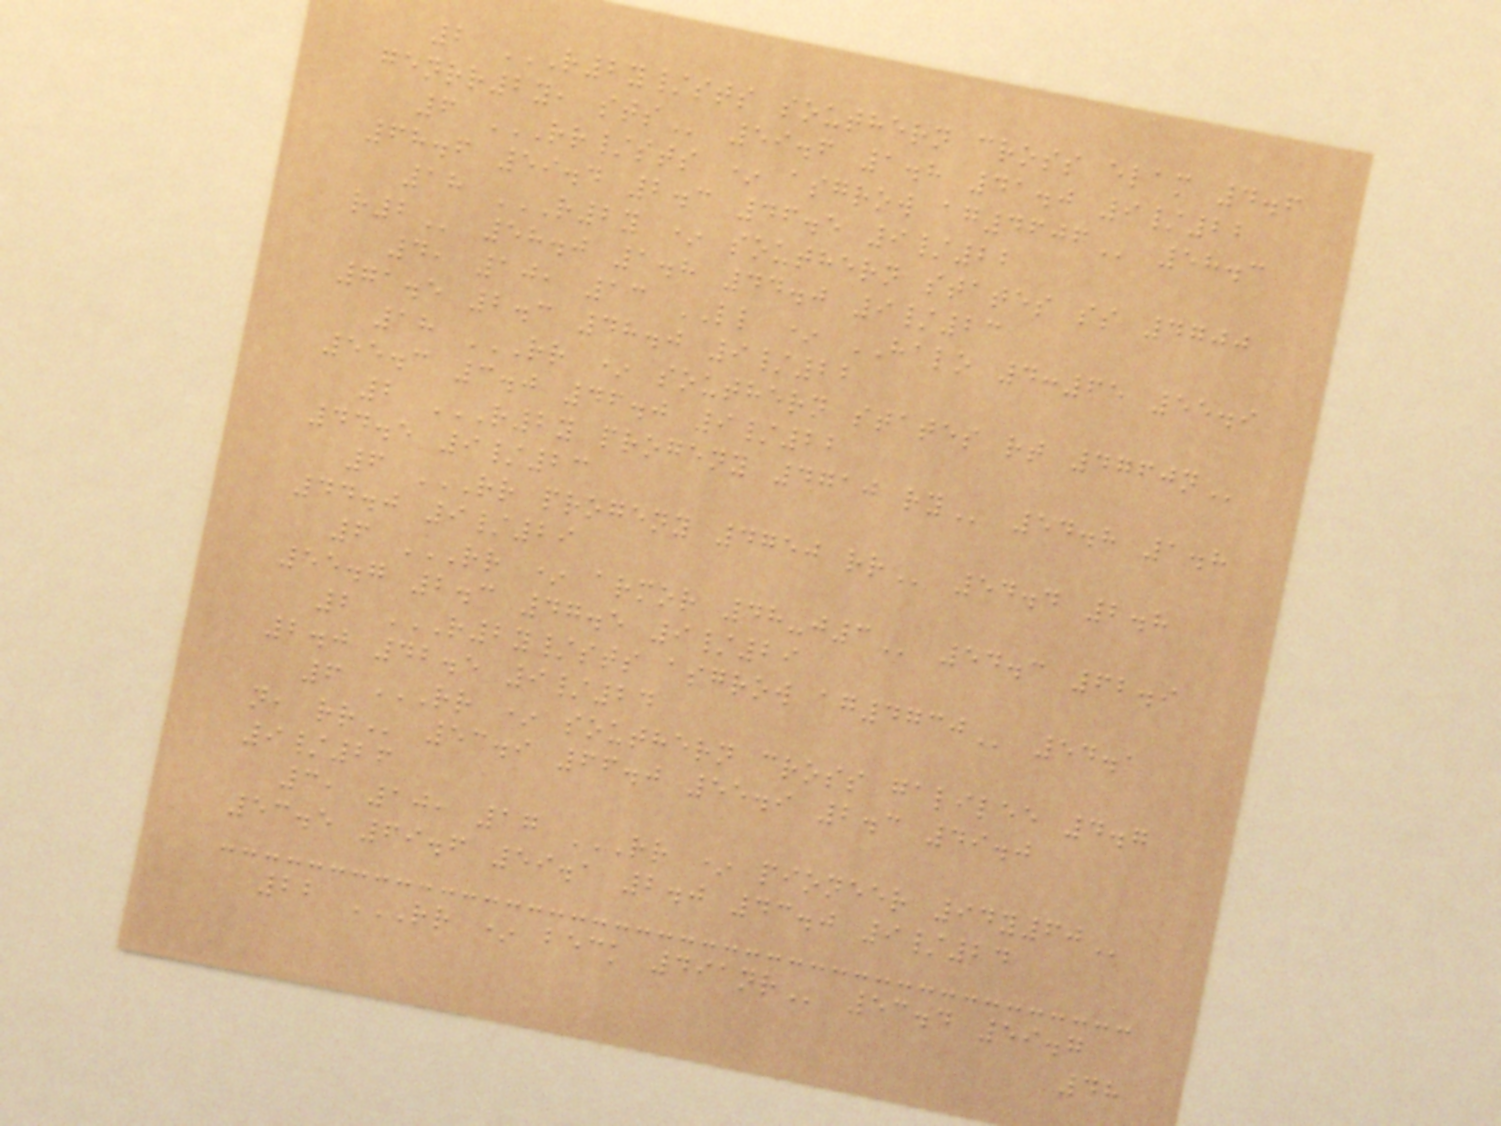2 R2Y/STS SOUTHERN CROSS ELAM 4.6
GENRR2Y, STS 59.6 1.8 41.0 9/22
6 RR/STS * ASGROW AG4606 58.3
68.6 59.4 2.3 46.5 9/22
18 R2Y * SOUTHERN STATES SS 4700
R2 58.0 1.8 44.0 9/23
4, 10, 13 LL * HALO 4:65 55.9
71.5 2.3 48.0 9/22
18 RR * SOUTHERN STATES RT 4760N
55.3 3.0 46.0 9/22
2 R2Y PROGENY 4710 RY 54.8 1.8
44.5 9/23
6 RR PROGENY 4750 RR 54.4 2.8
44.0 9/29
6 RR * ARMOR 48-J3 54.3 62.9
55.7 2.3 47.5 9/29
2 R2Y/STS ASGROW AG4730 54.1
2.0 42.5 9/24
6 RR * SOUTHERN CROSS GALILEE 4.7
N, RR 53.9 66.0 55.9 2.3 49.0
9/26
3, 10, 17 RR * PIONEER 94Y60
53.5 69.6 59.1 2.0 43.0 9/24
22 RR * BECK 491NR 53.4 59.7
48
